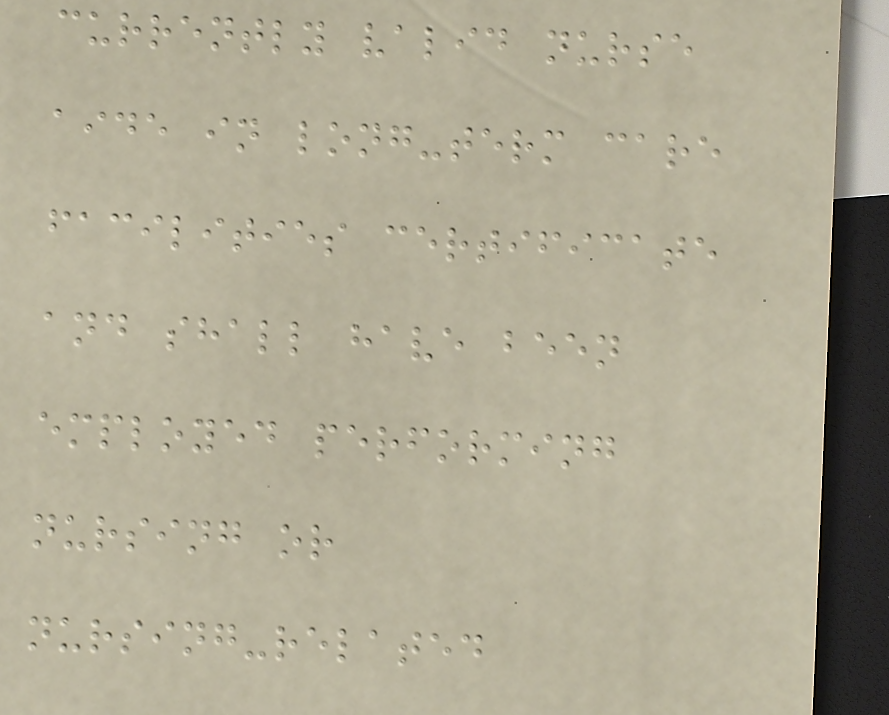currently valid nurse
aide in long-term care
facilities certificate
and shall have been
employed performing
nursing or
nursing-related
